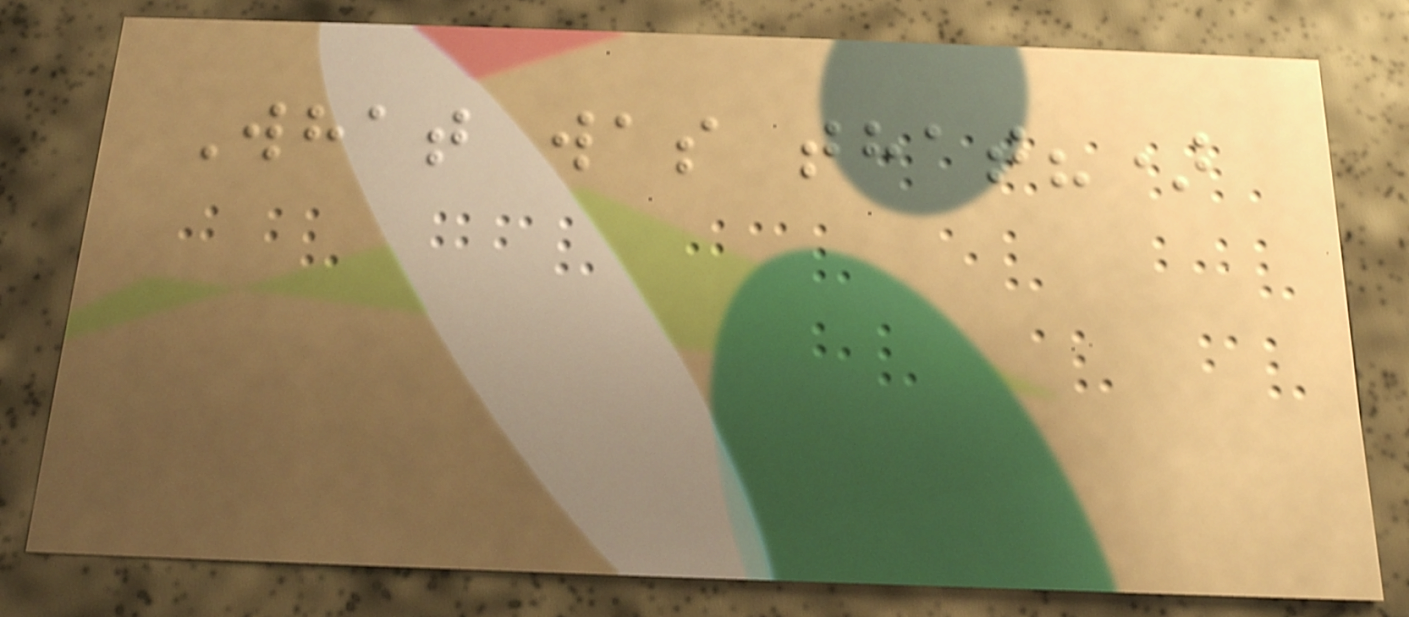What was that?)
